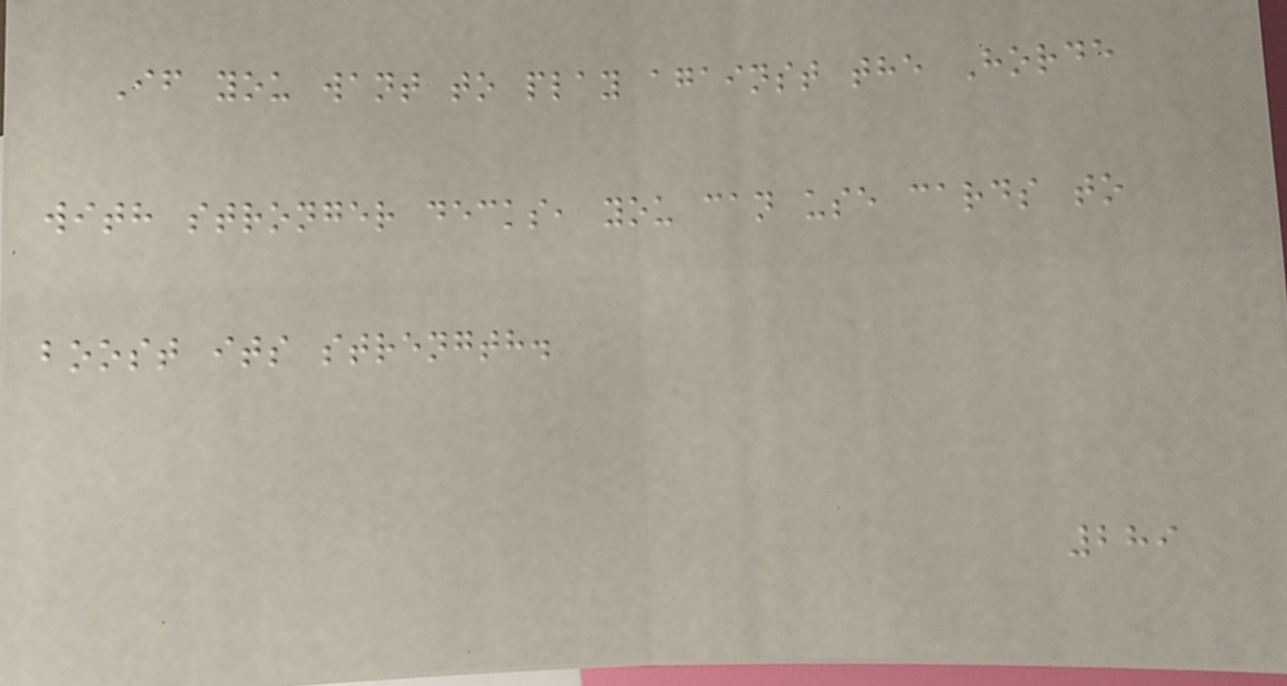If you want to play against the Horde
with stronger decks, you can use cards to
boost its strength.
289
